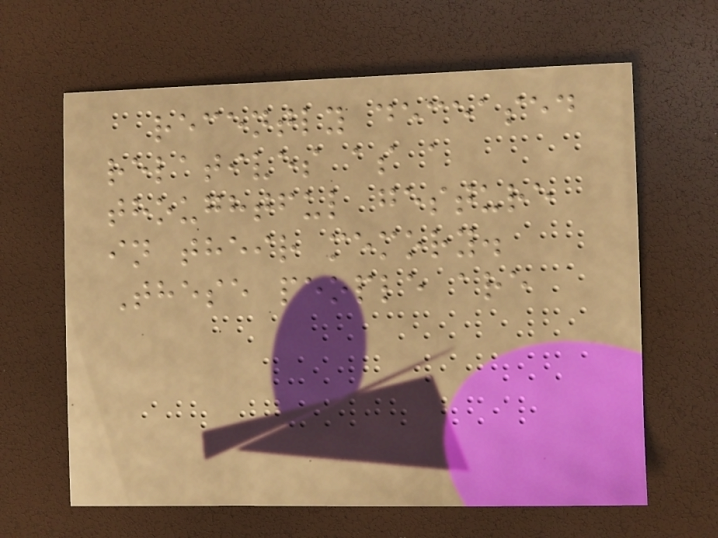recently deceased
relatives as a
thoughtful gesture
in their memory.
These people are
